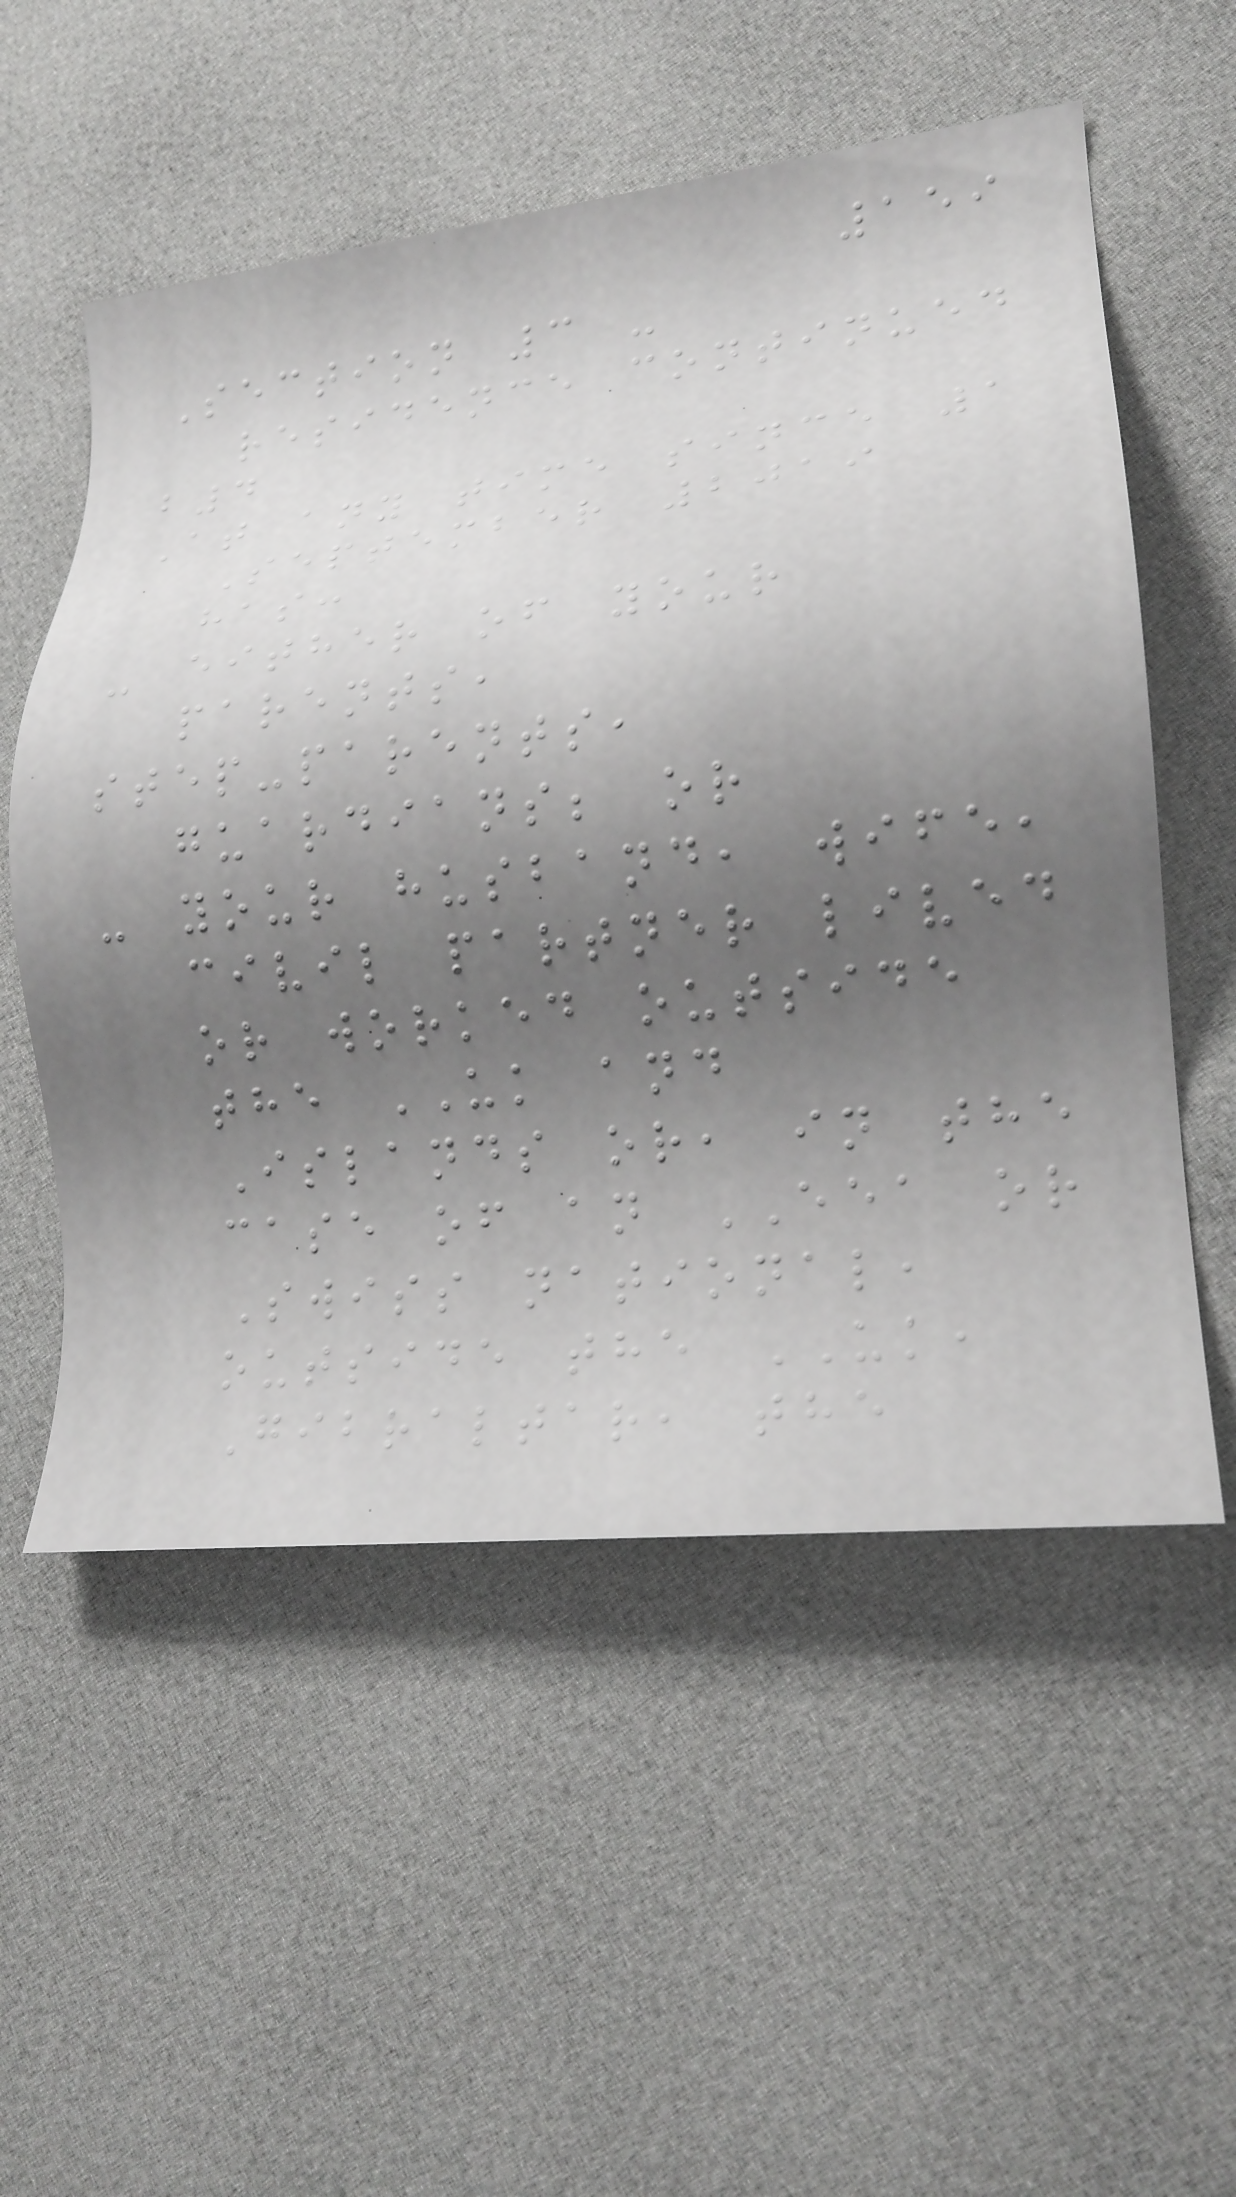159
Section 3 -
residence continued
b4
At any time since 1
September 2019
has:
- either of your
parents,
step-parents,
guardians; or
- your husband, wife,
civil partner lived
or worked outside
the UK and
Islands or, in the
case of an EEA or
Swiss national,
outside the UK,
Gibraltar, the
